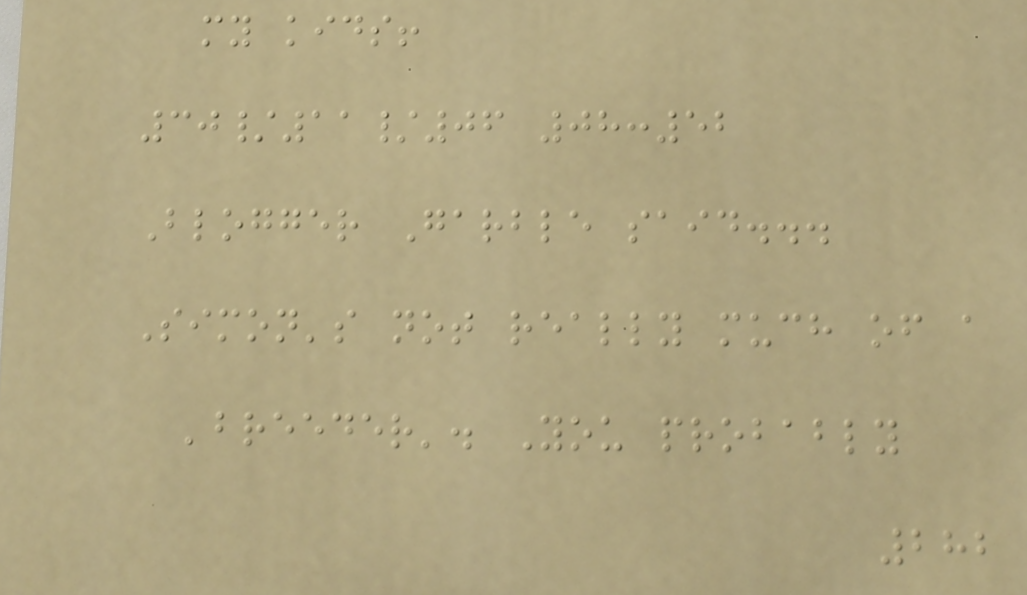my kids!
30/11/06 08:52
Blogger Garble said...
Simon's not really much of a
'breeder'. You probably
282
